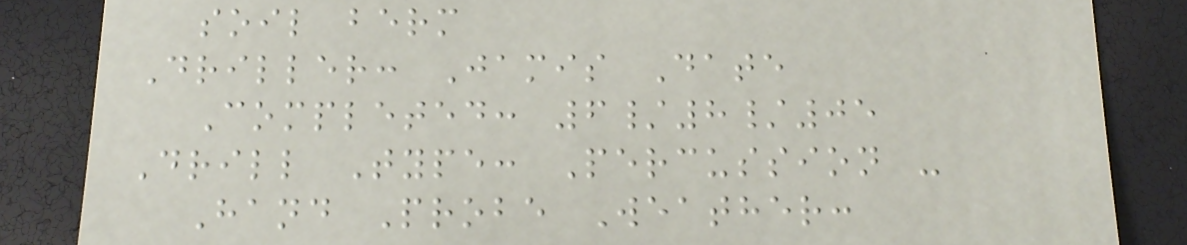soil berm
Driller: Jamis Date
Completed: 6/8/05
Drill Type: Percussion -
Hand Probe Weather:
